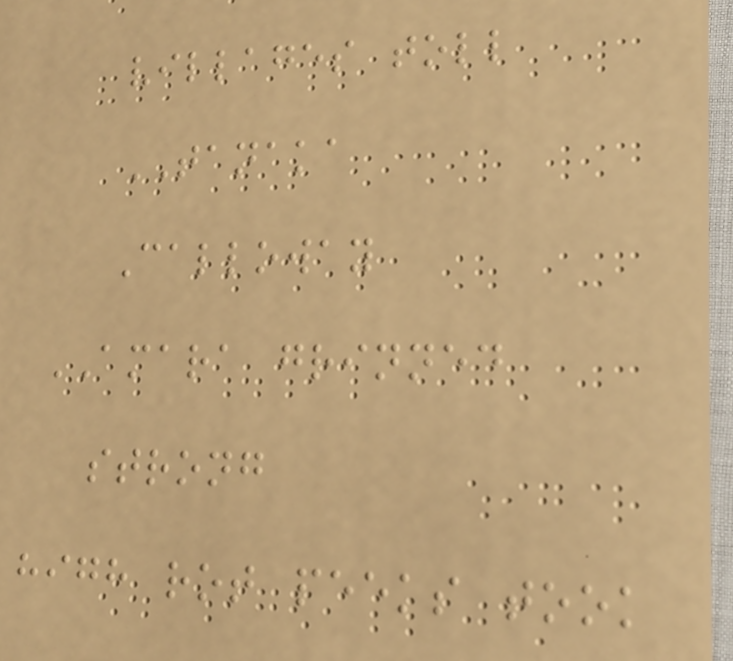villages toll
TANAKA
Calloway
AMARA grinned
strong
high rot peeks took
